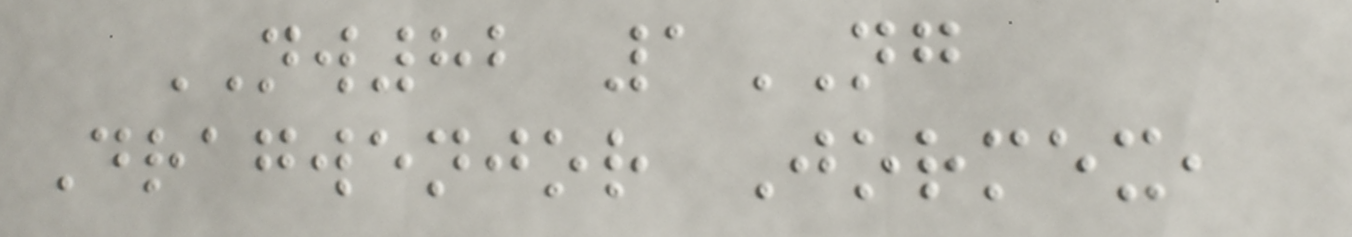NW82 1NG
Dragwenjor Jormex,
